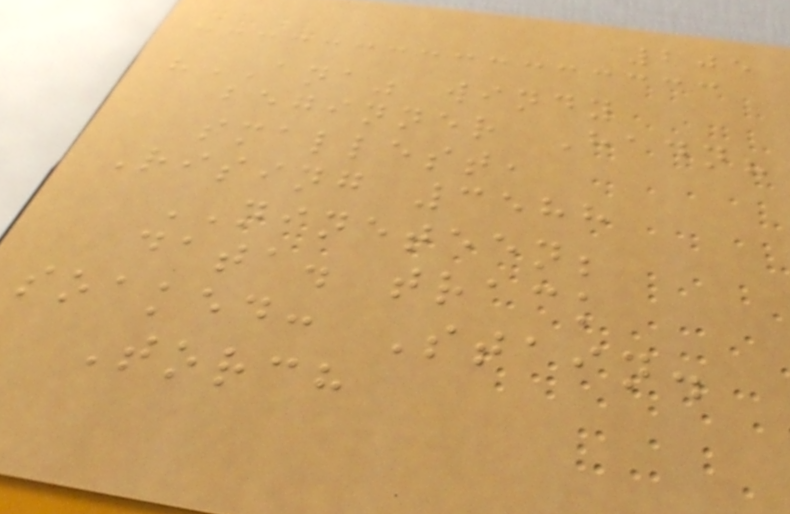205
"ANA" windy
beginner Hadn?
smallest,
Rising 3588
NINETEEN;
data. track
soaked: Stain.
Torch
